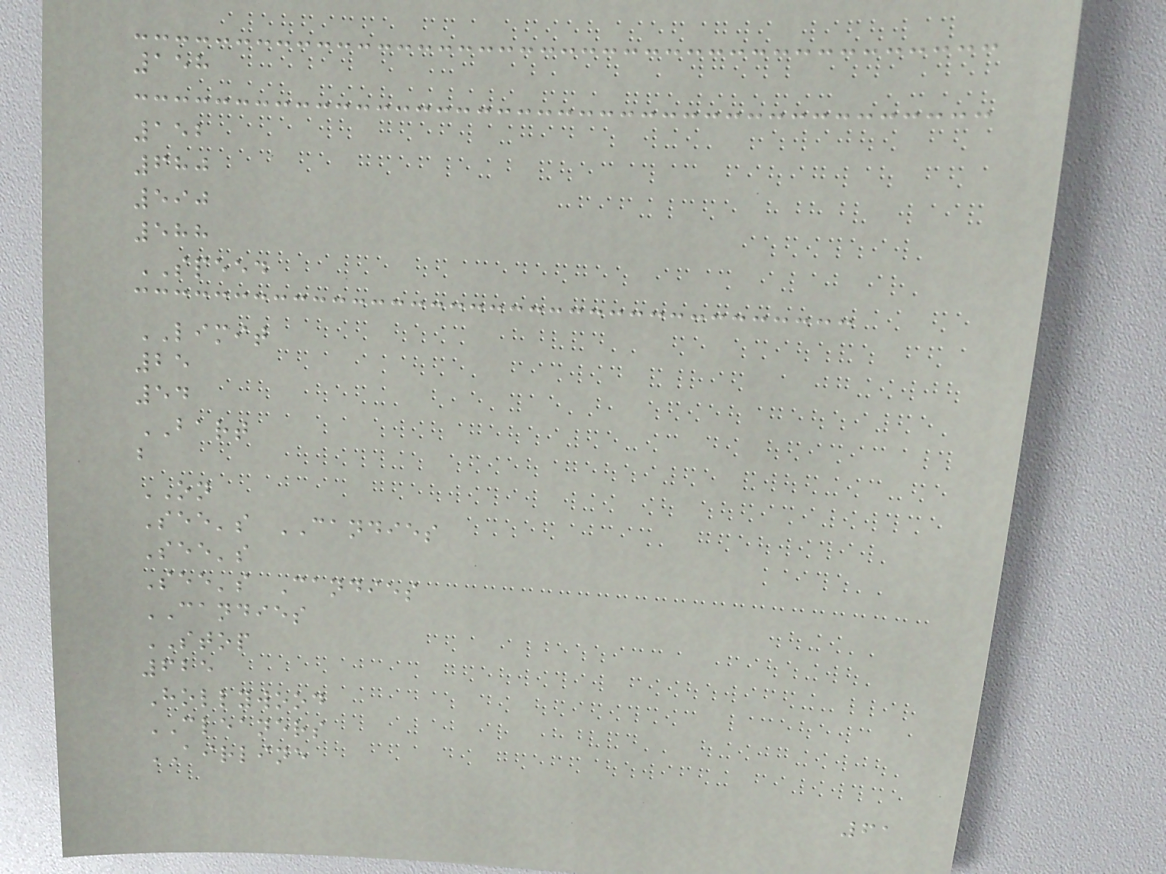158
152
680
590
588
SPEED
LIMIT
25
54
BART
b
ON
See's CANDIES
See's
See's Candies
CANDIES
STOP
625
Hollywood
CLEANERS
AIRLINE
61
